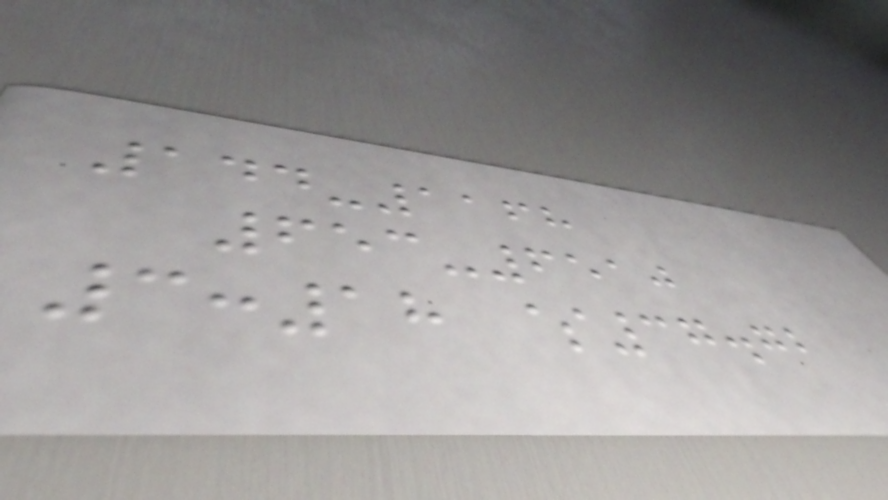144-1168
653-6510
3:18 $37.72
